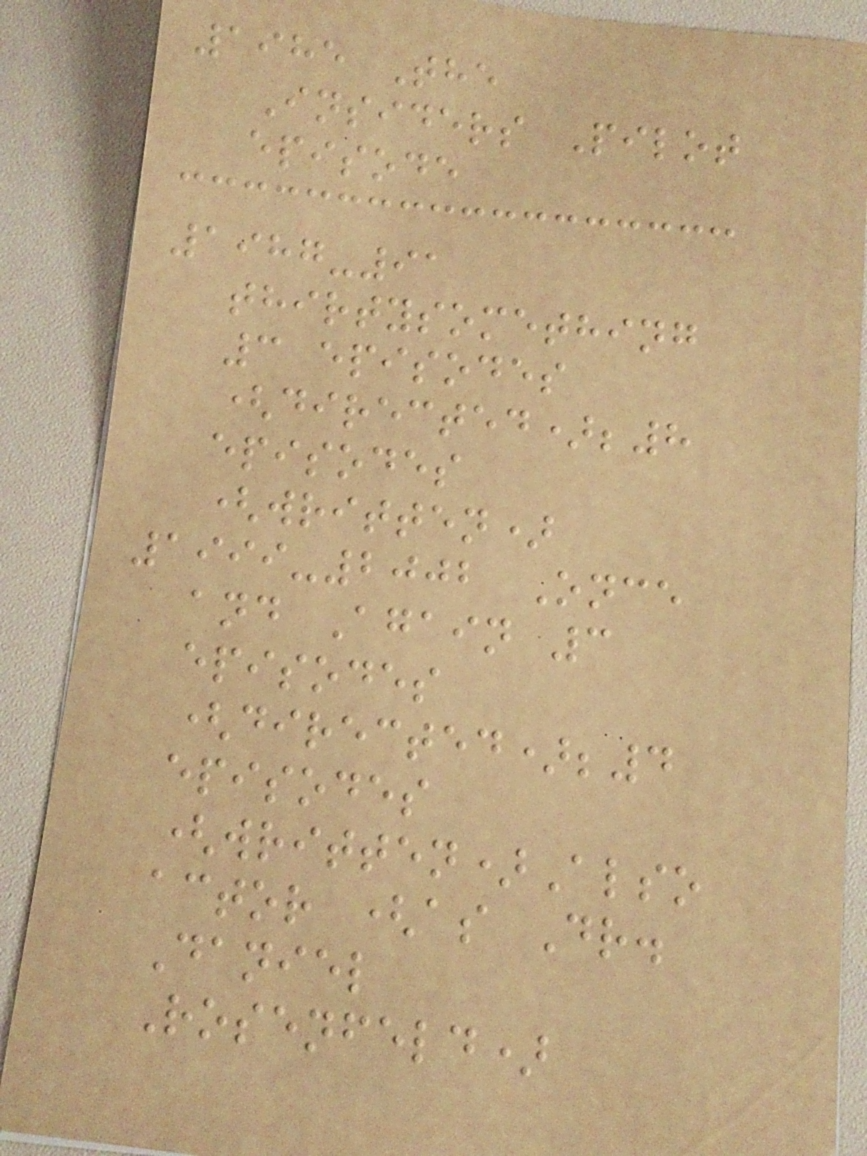1985 The
Insiders Pilot
episode
1987-91
thirtysomething
3 episodes
(directed);8
episodes
(written)
1999-2002 Once
and Again 3
episodes
(directed);4
episodes
(written)Also
actor (as Dr.
Daniel
Rosenfeld)
